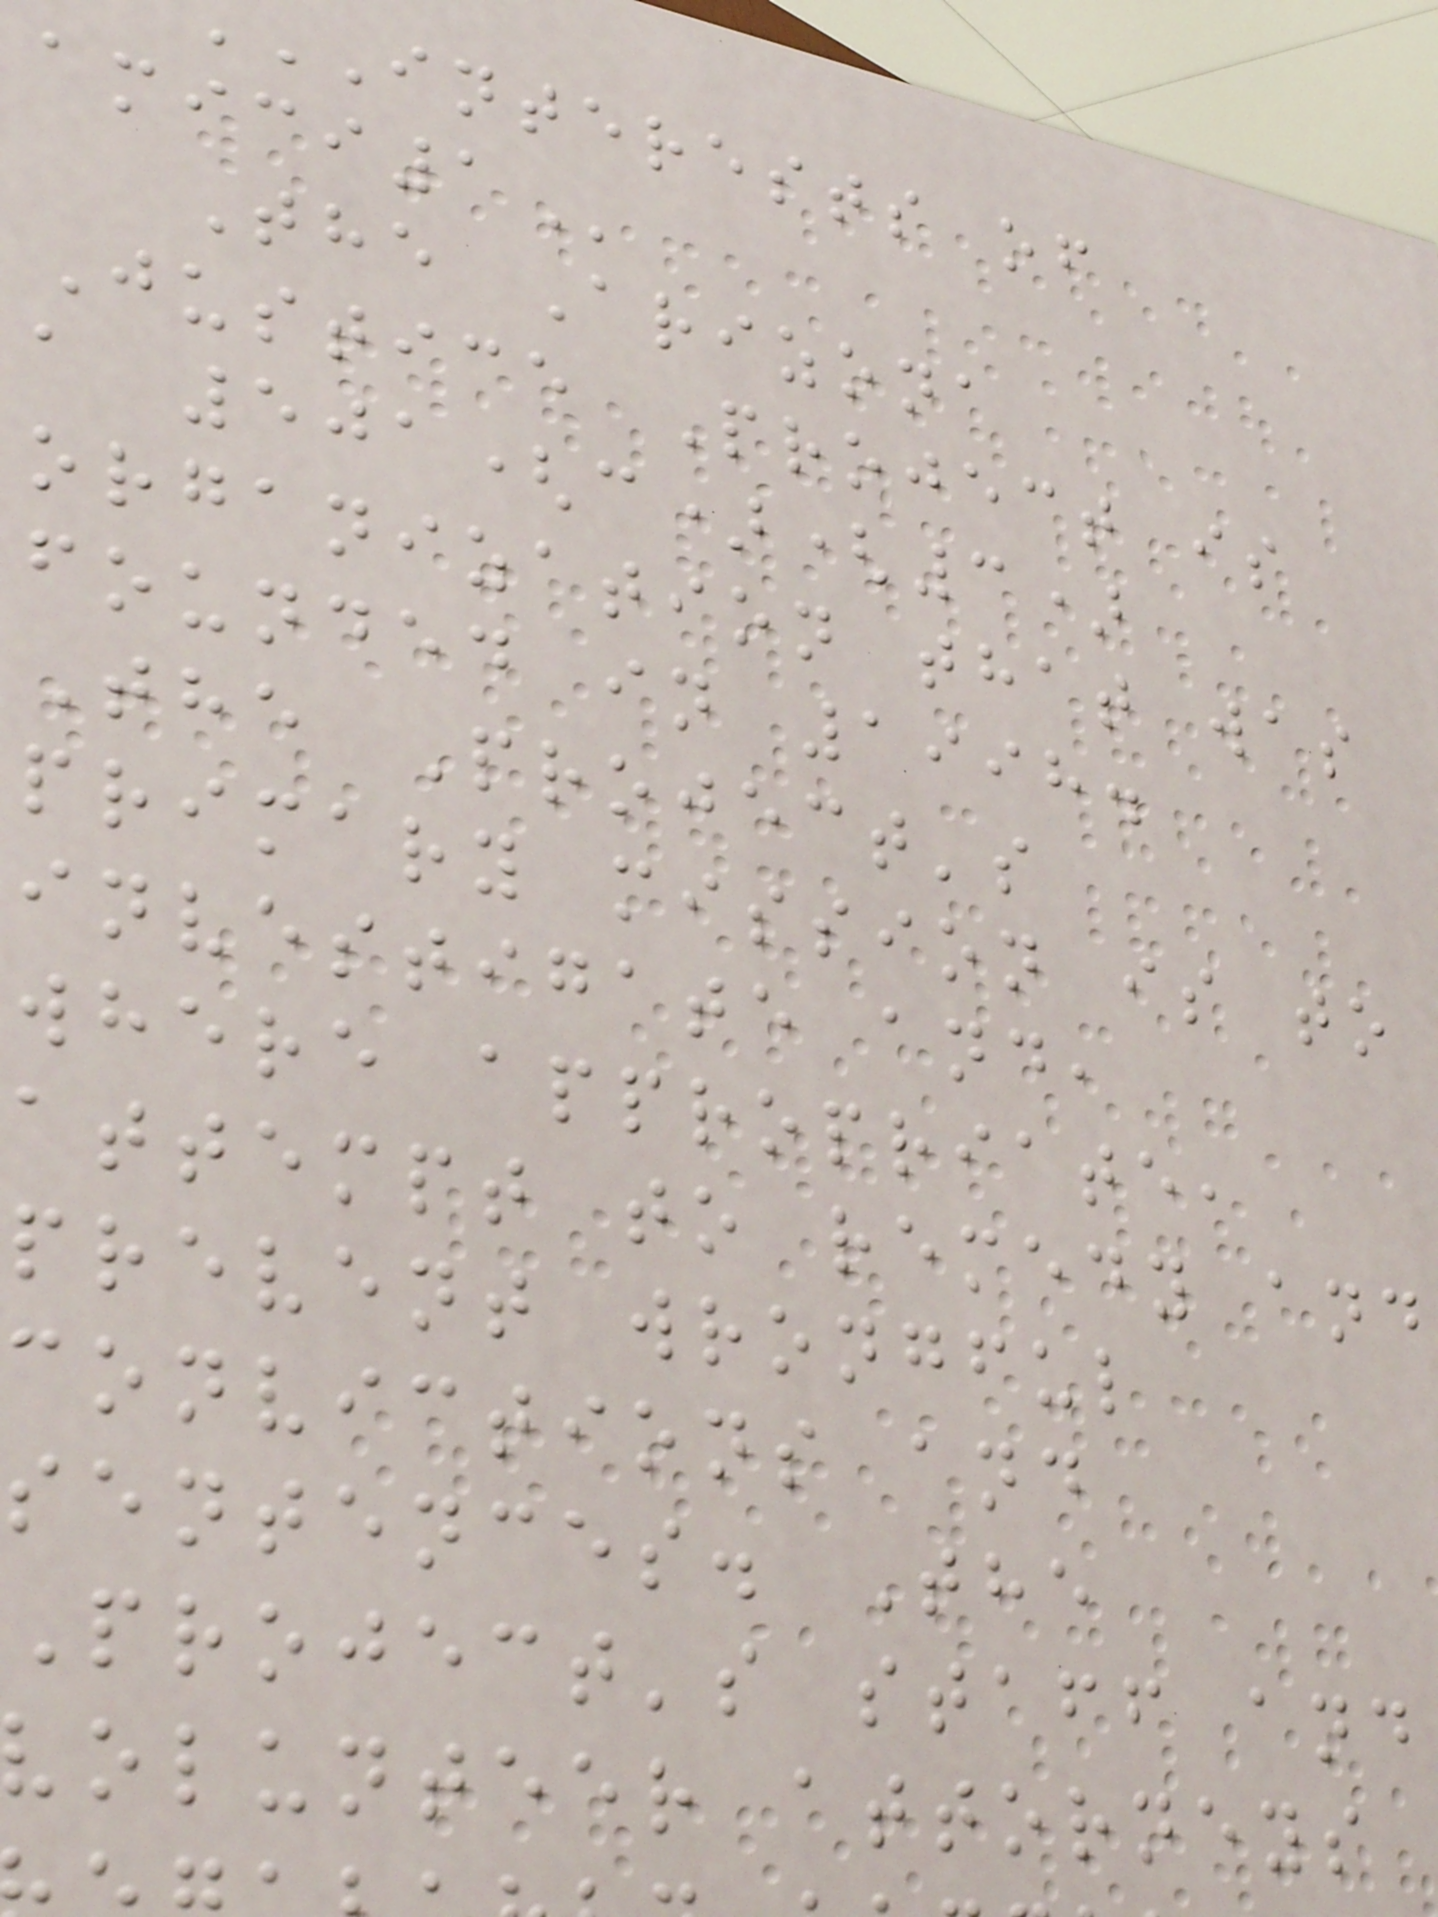interests of
The Arizona
Justice Project is
a 501(c)(3)
organization that was
founded in 1998.
The Project's
primary mission is to
investigate and,
where appropriate,
attempt to remedy and
prevent wrongful
convictions and
sentences. The
Project's staff and
volunteer attorneys
